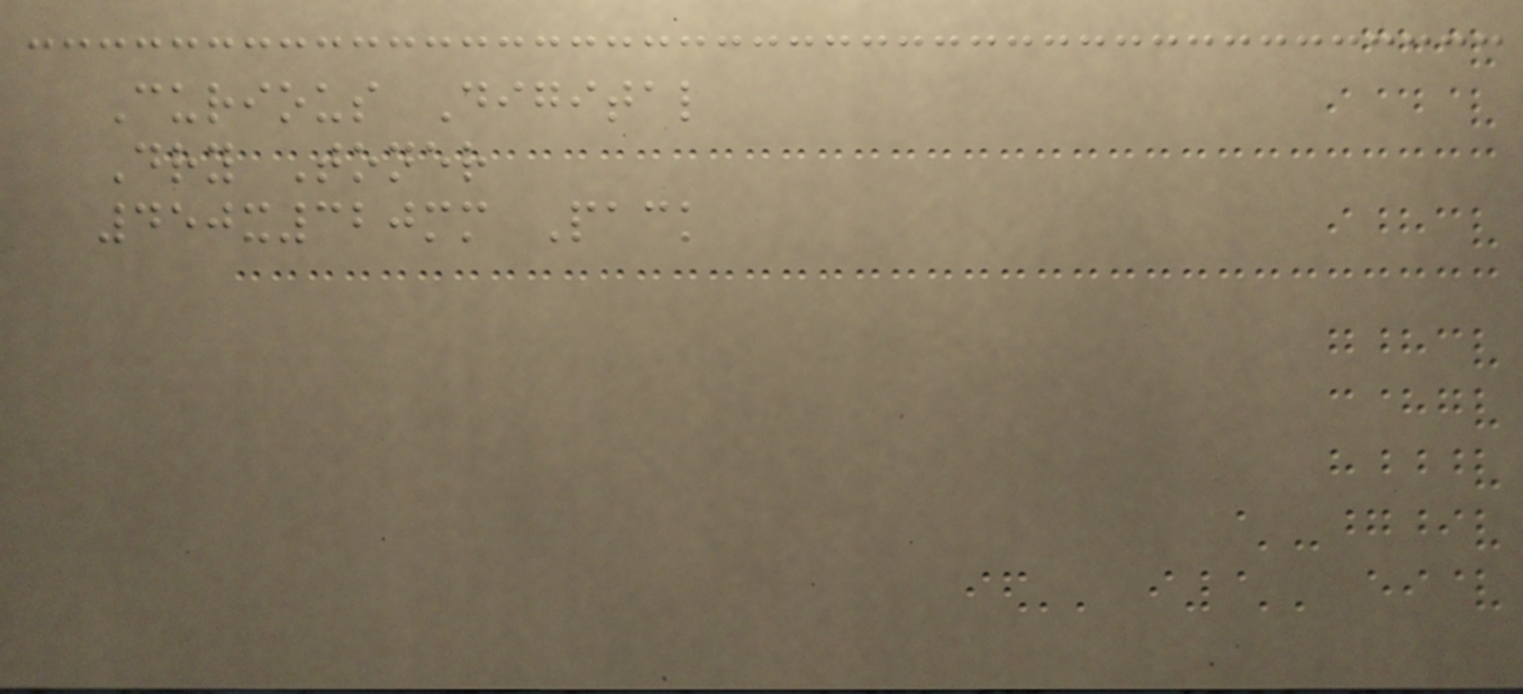Curious Digital
Dry Toner
450x320mm Pack
